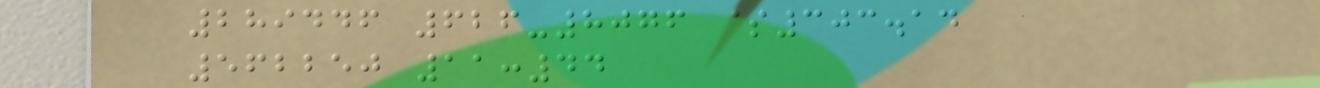289446 626-8076 $303.14
562250 11:44
